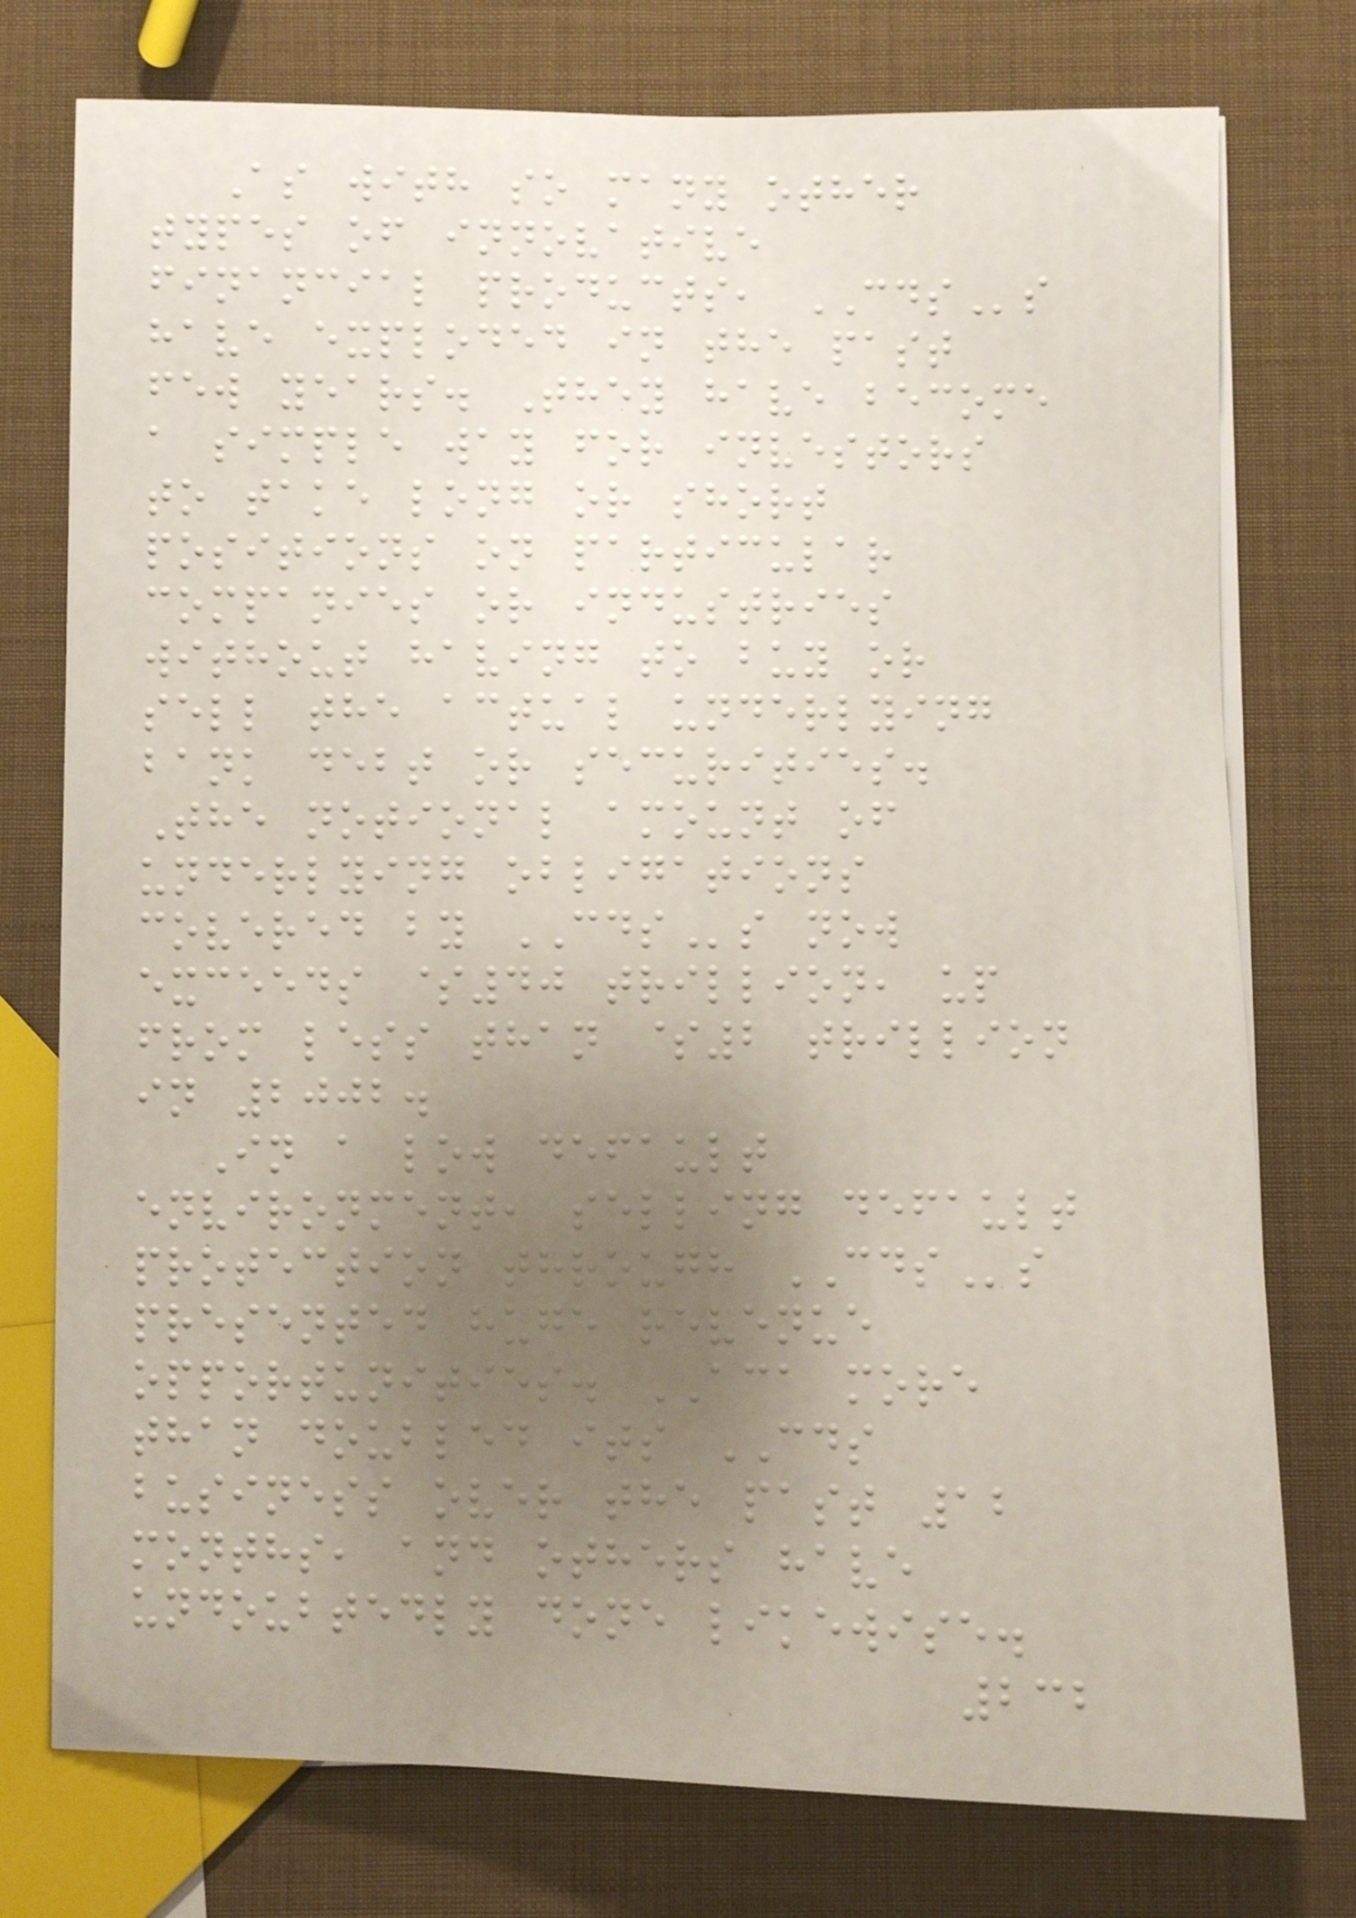As with so many other
types of innovative
financial products, CDSs
have exploded in the past
few years. They have become
a simple way for investors
to take long or short
positions on particular
companies or industries
without having to buy or
sell the actual underlying
bank debt or securities.
The notional amount of
underlying obligations
covered by CDSs now
exceeds $40 trillion, up
from less than $2 trillion
in 2002.
In a low default
environment, selling default
protection through CDSs
presented huge revenue
opportunities. ACA more
than doubled its CDS
business over the past 12
months, and others have
undoubtedly done likewise.
232
